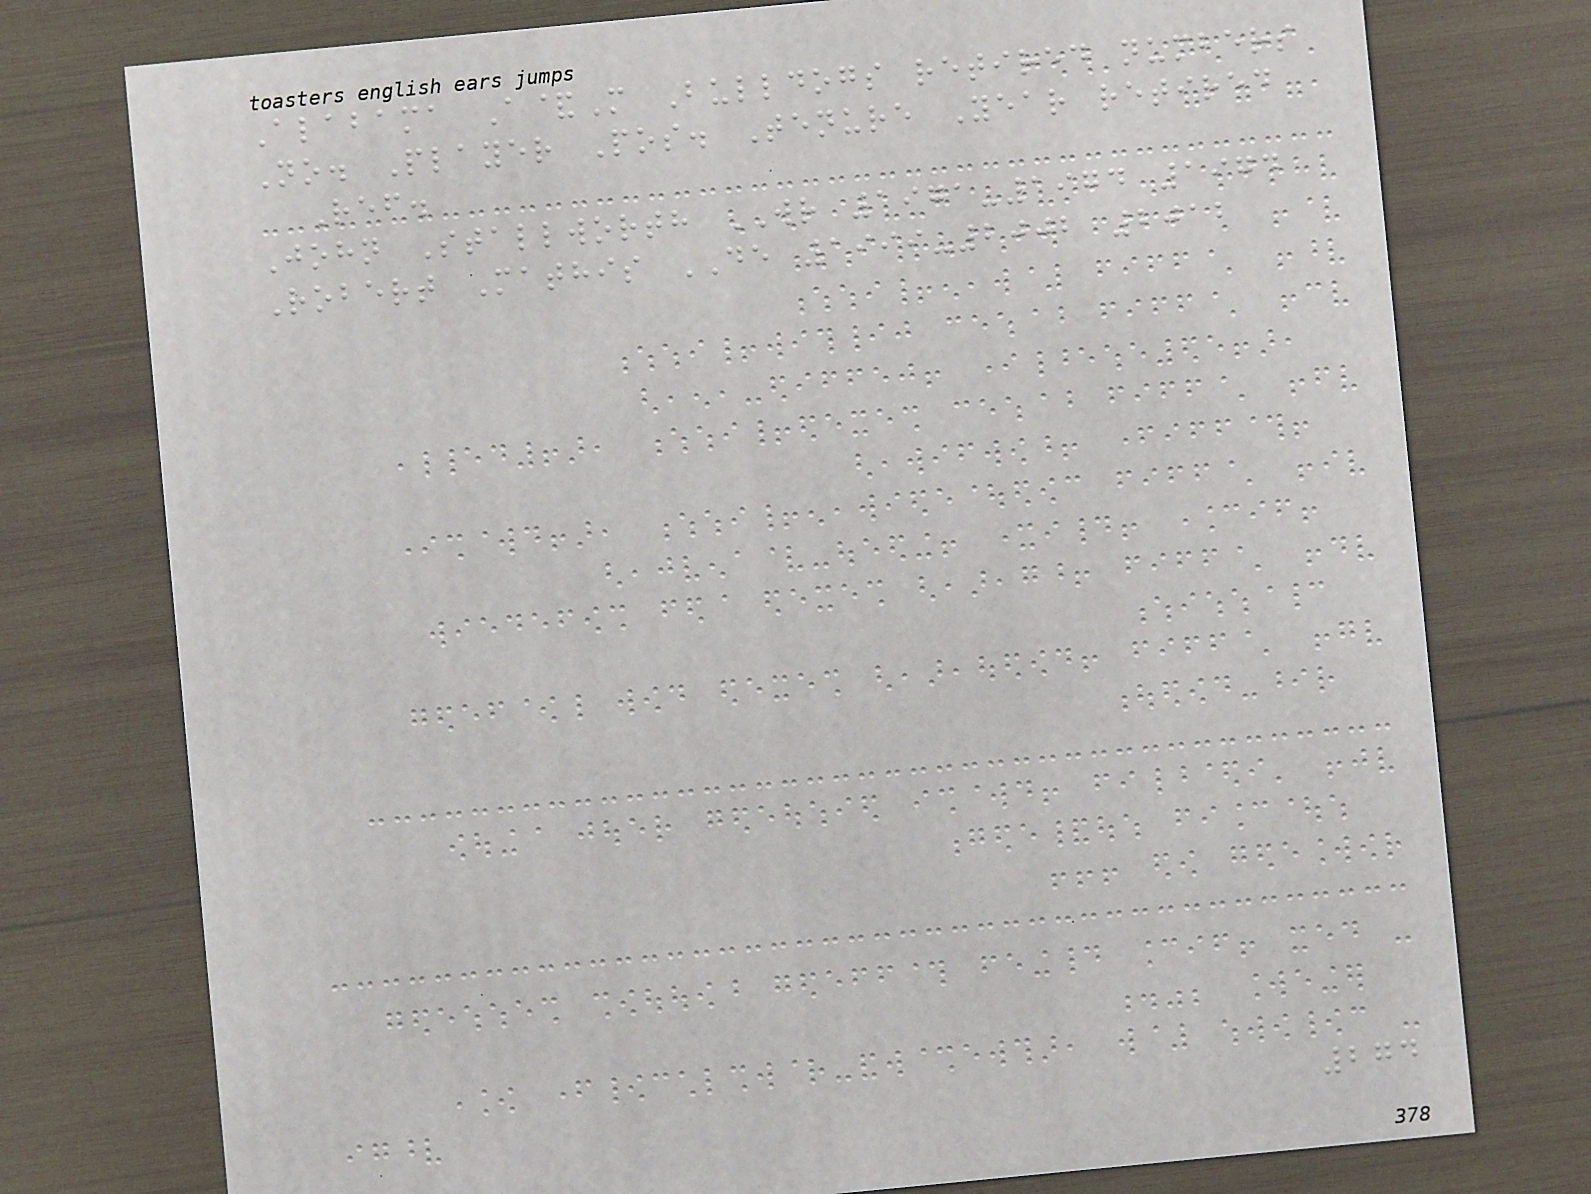Alabama A&M Bulldogs retired numbers
No. Player Pos. Tenure Year retired
Ref.
John Stallworth WR 1971-1974 1974
Robert Mathis DE 1999-2002 2012
274
